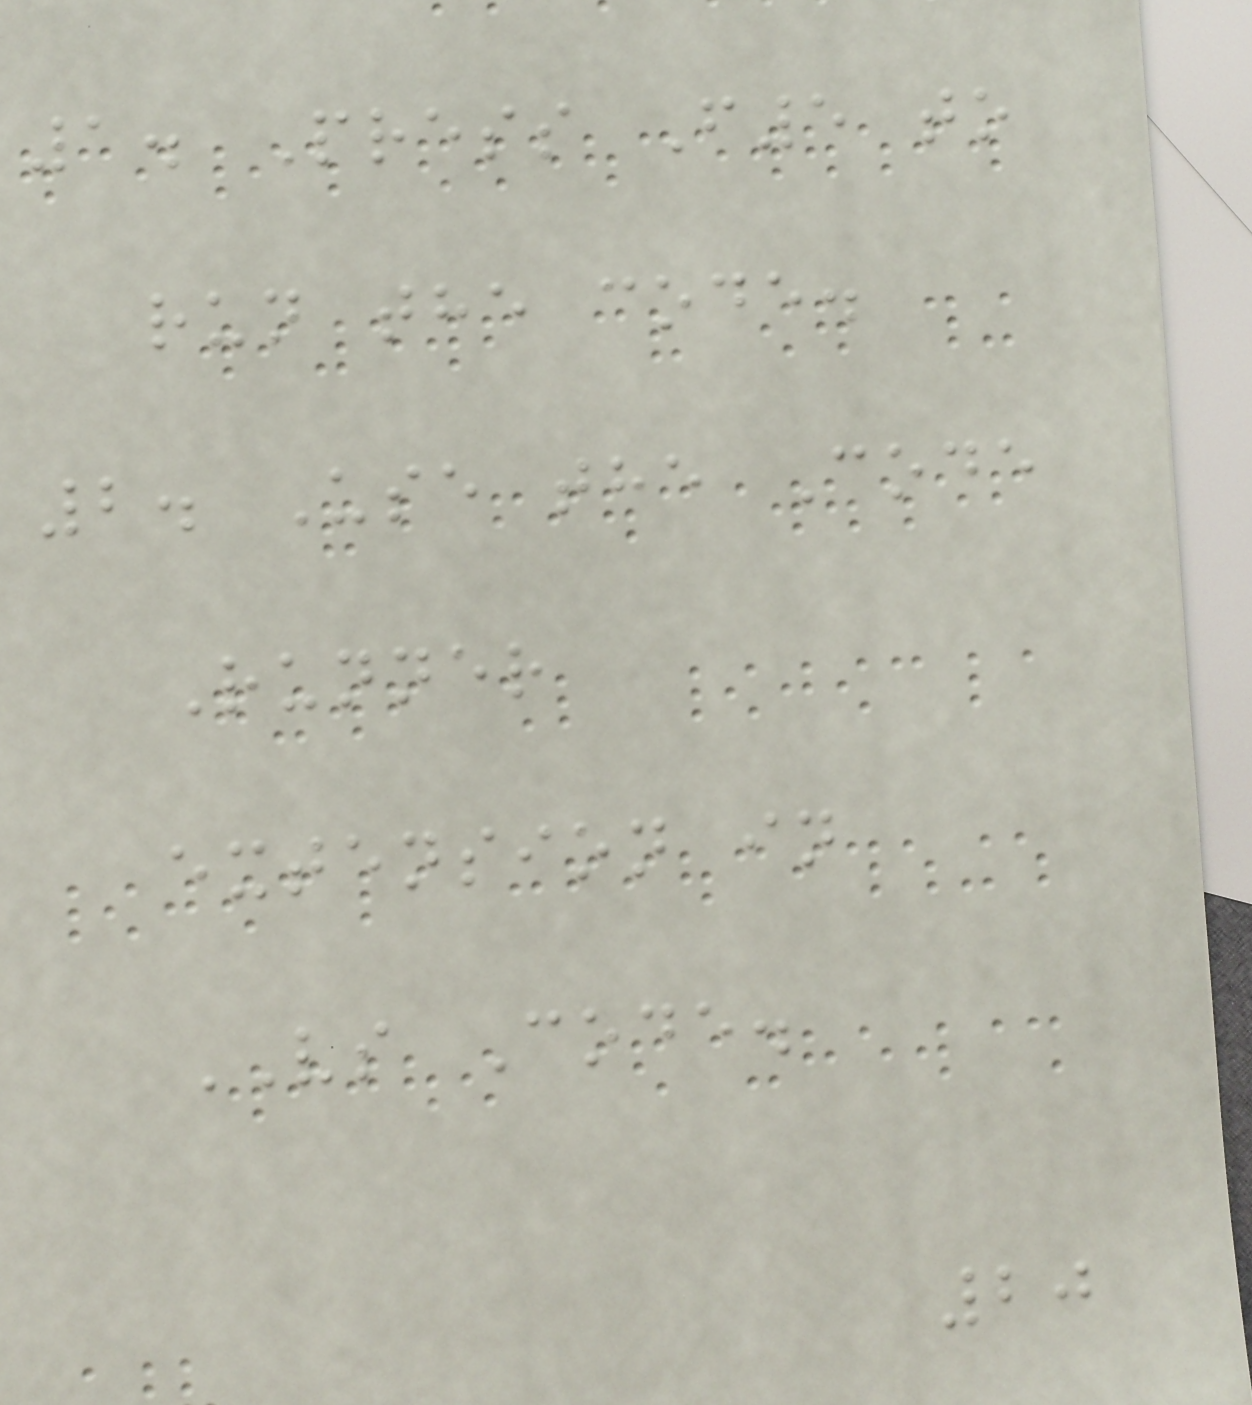1. Press F5 to
run the code.
2. Use the Code
Runner
extension in
VS Code.
20
